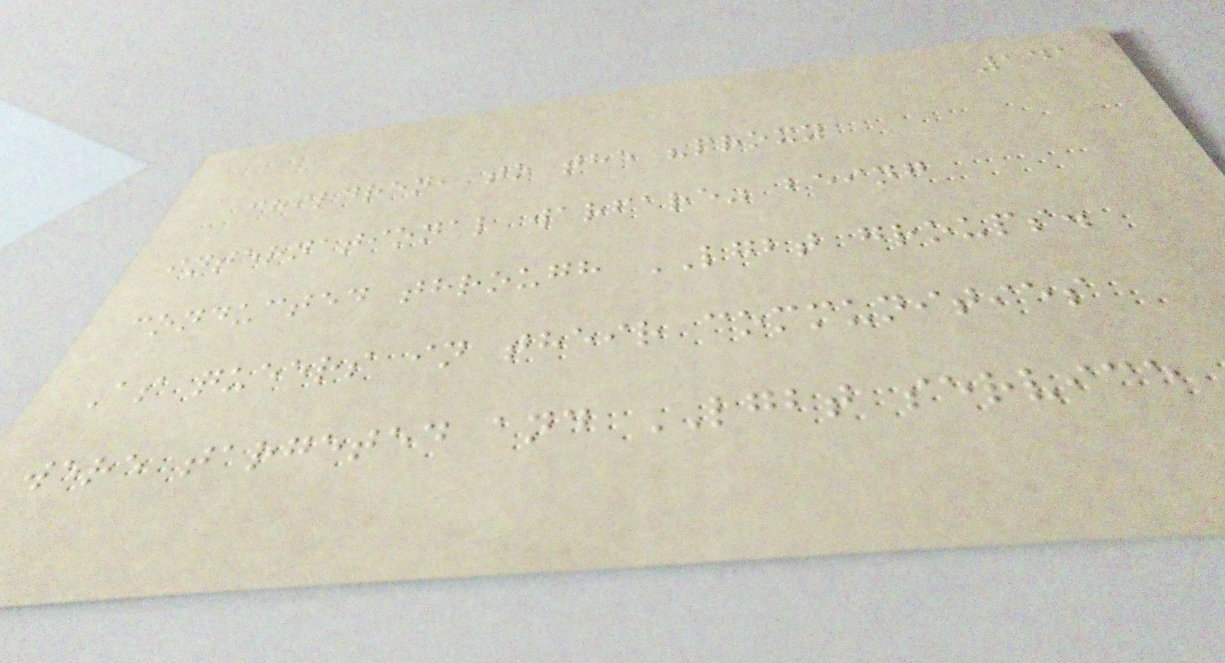141
children, to the "proxy
international warfare" being
conducted through LGBT groups.
As queers in their communities
were targeted and LGBT service
